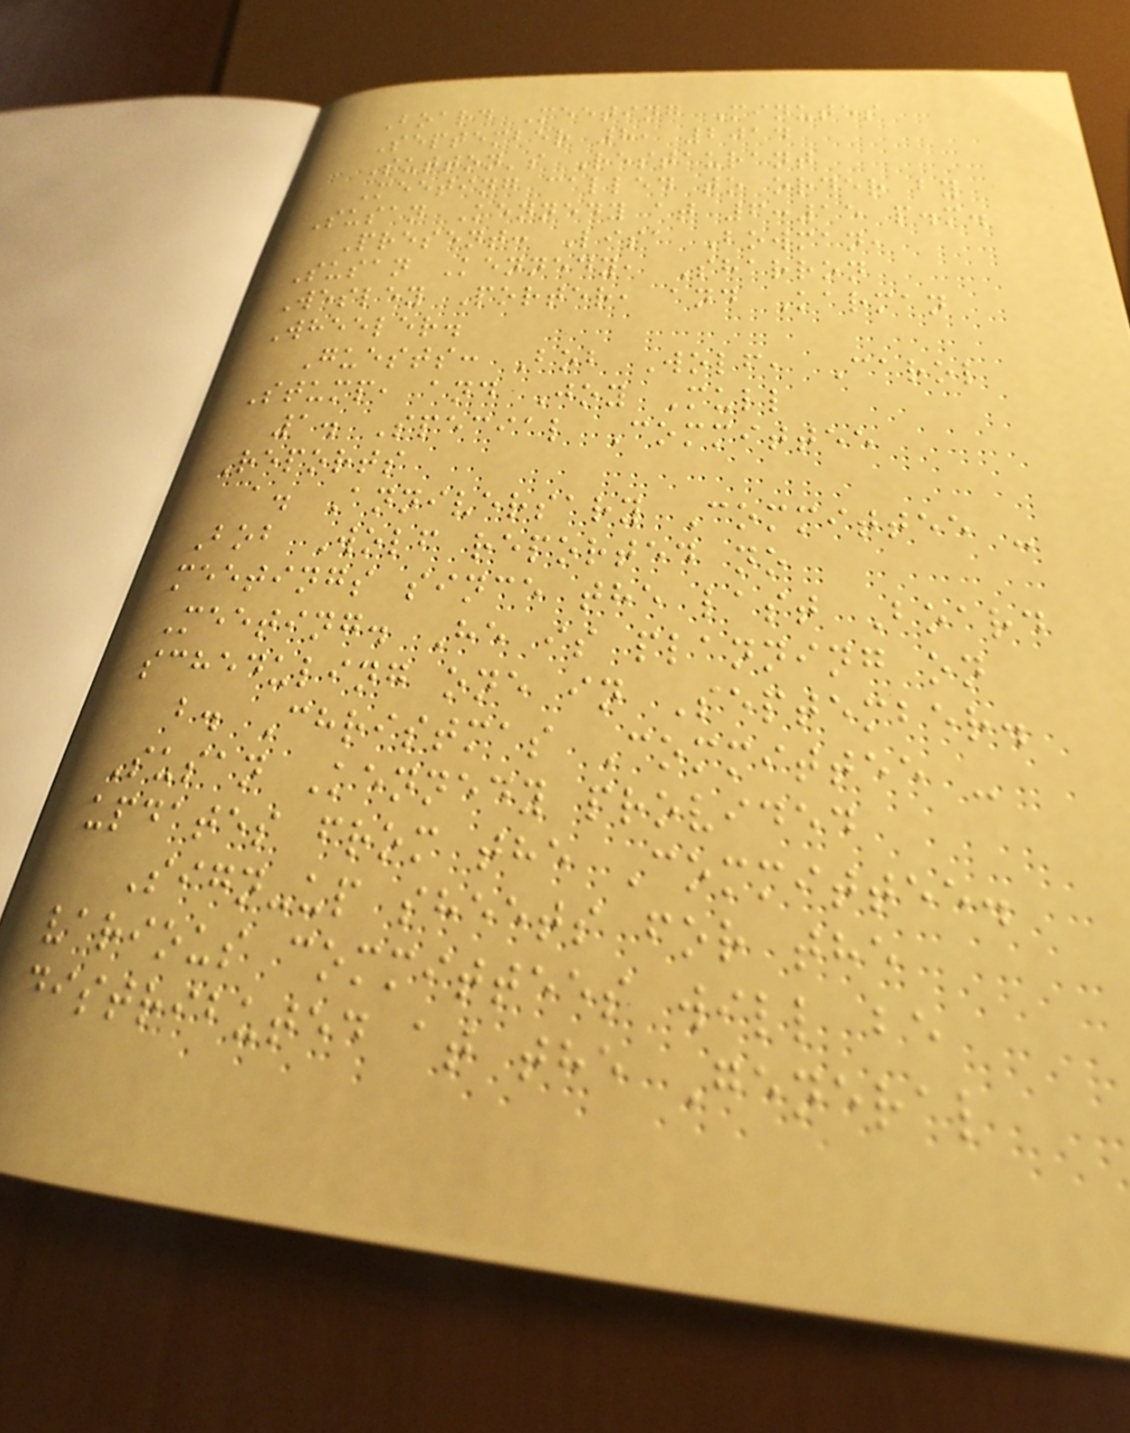Board Meeting Minutes
September 8, 2014
Sutton's Restaurant
Meeting called to order by
Susan Kennedy at 6:15 p.m.
Present: Lisa Bowman,
Susan Kennedy, Sharron
Wesley Porter, and Karman
Wheeler.
Guests: Bob Wolf, Carol
Stump, and Joy Mull
1. Special Committee
Reports
a. Anniversary Committee -
Bob Wolf reported no
meetings since the last Board
Meeting. He is planning on
scheduling one in September.
b. Christmas Committee -
Susan Kennedy provided
updates from the Committee.
Sign-up sheets for the
various committees will be
distributed at the General
